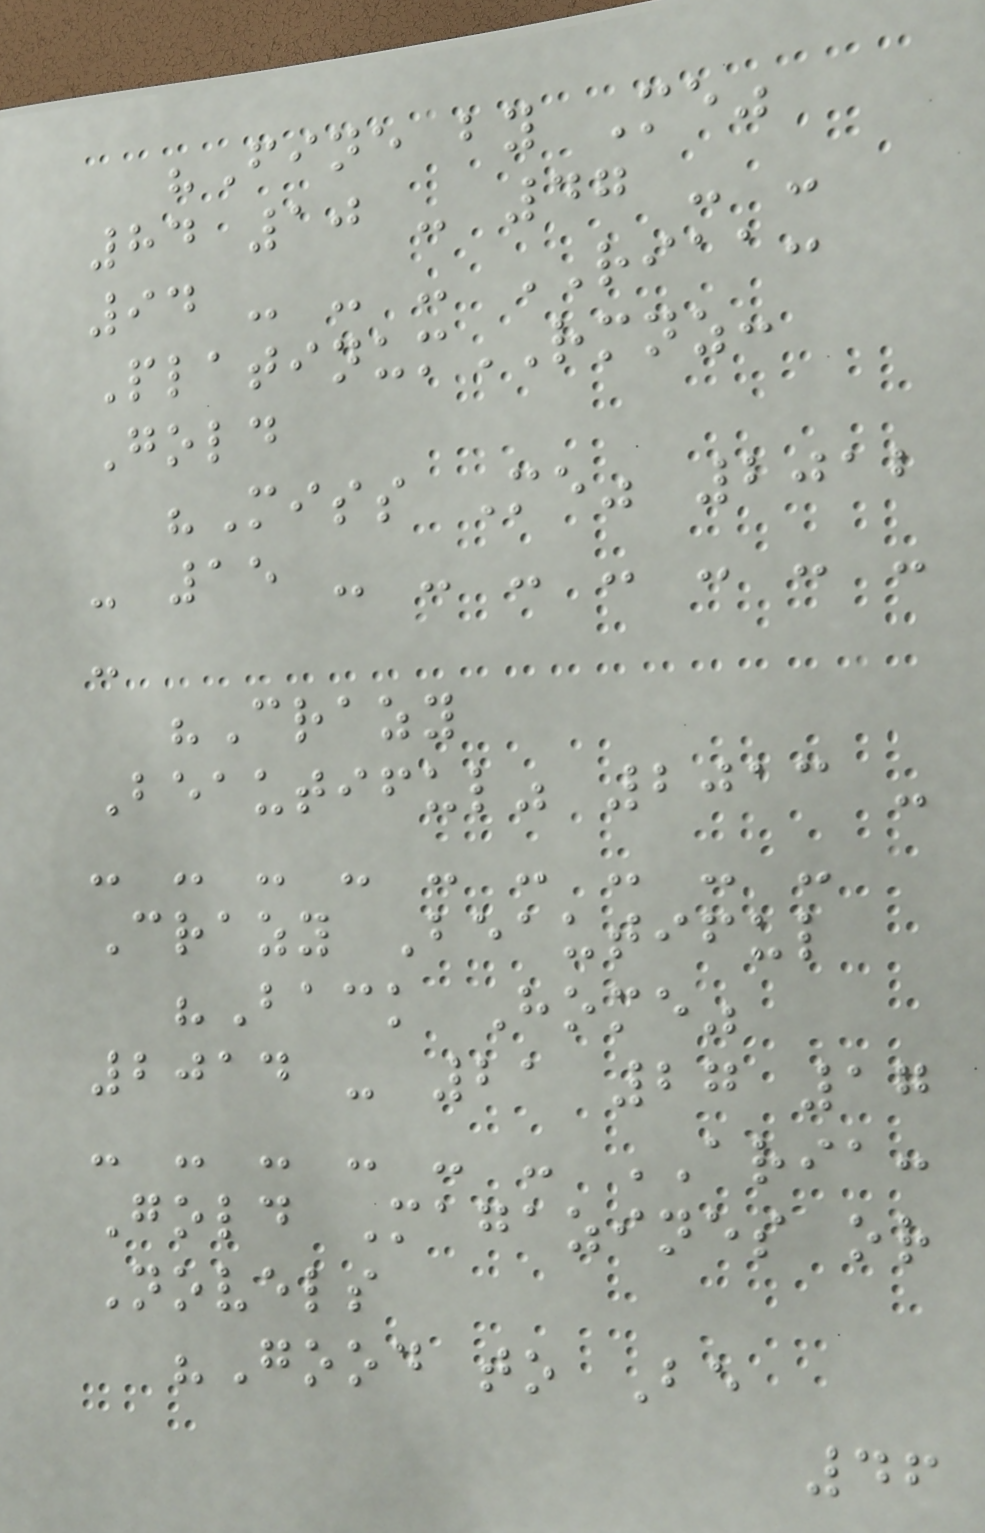"Fine by Me"
84 10 - 47 - -
94 - - - RIAA:
PlatinumRMNZ:
Gold
"Miss Me" 2012
- 15 - - - - - - -
-
"Crazy
Beautiful" 2013 -
- - - - - - - - -
Crazy Beautiful
"Back Home"
2014 - 21 27 17
- - - - - - ARIA:
Gold Magazines or
Novels
"Good to Be
46
